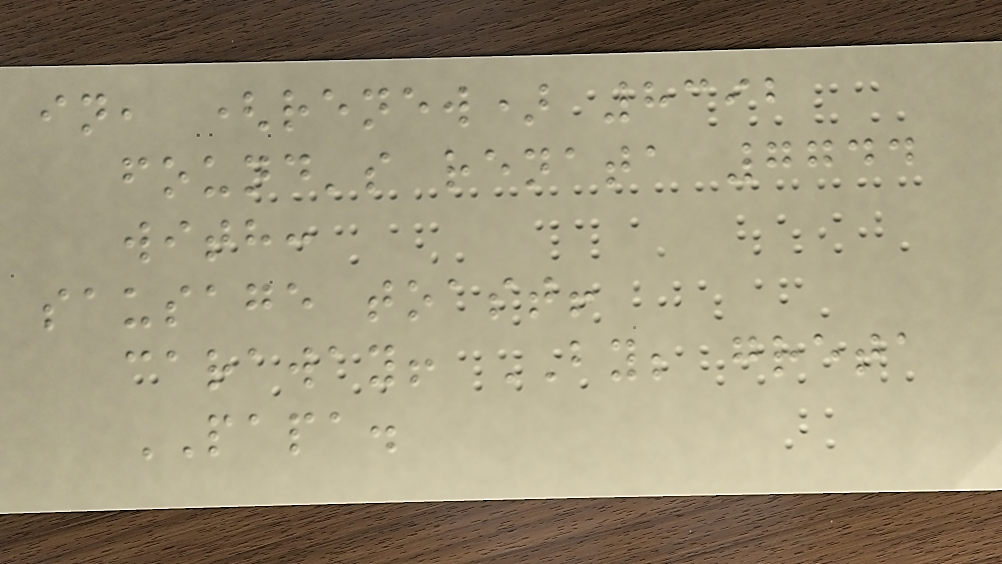in, (renew) 8392
found's renata 7744
with:
sausage toast!
caraway! BY; greta
PAPA.
